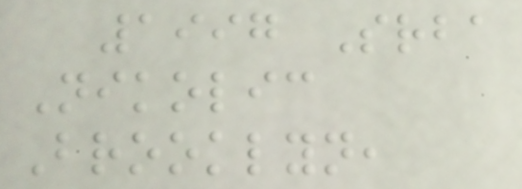1997 Srba
Nikolic
Brooklyn,
